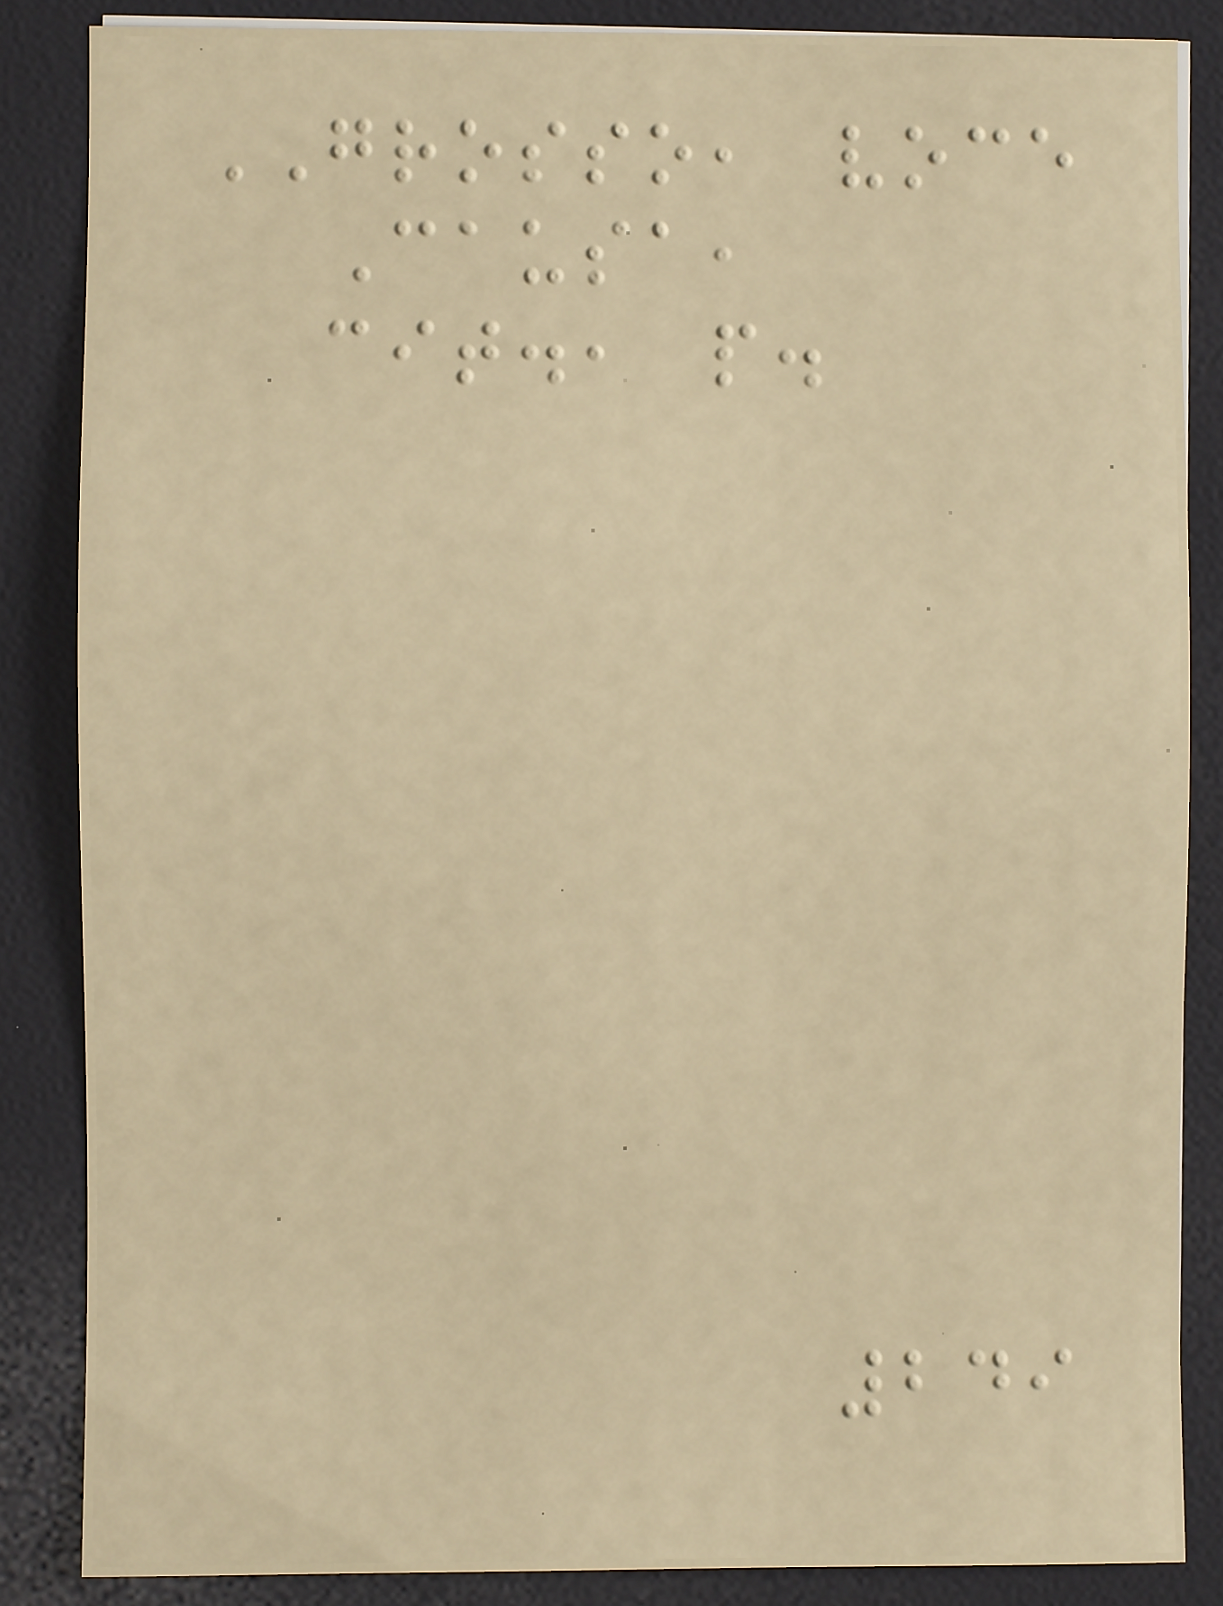GROSSO, voce
Causa,
cit., p.
249
